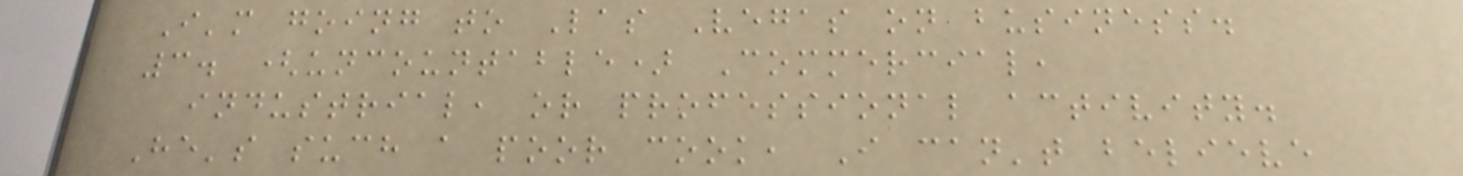I'm going to Las Vegas on business.
3. (uncountable) Commercial,
industrial, or professional activity.
He's such a poor cook, I can't believe
